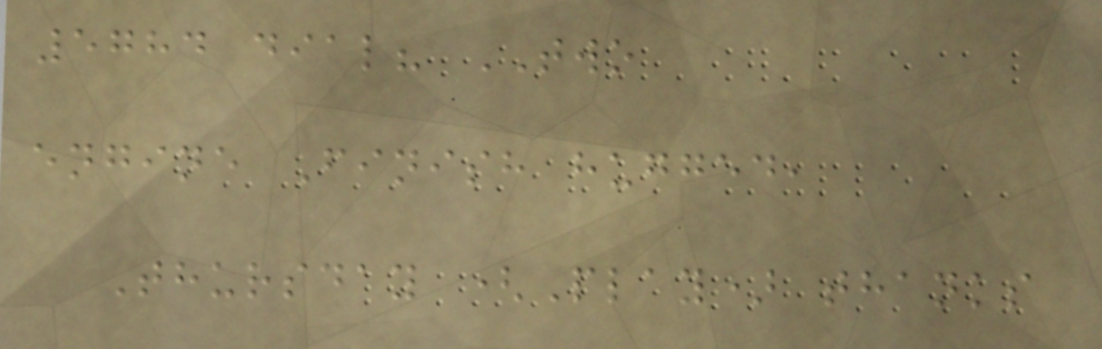5784 dial? TWO
engine Finish hugged,
Thursday (Play) thanks
